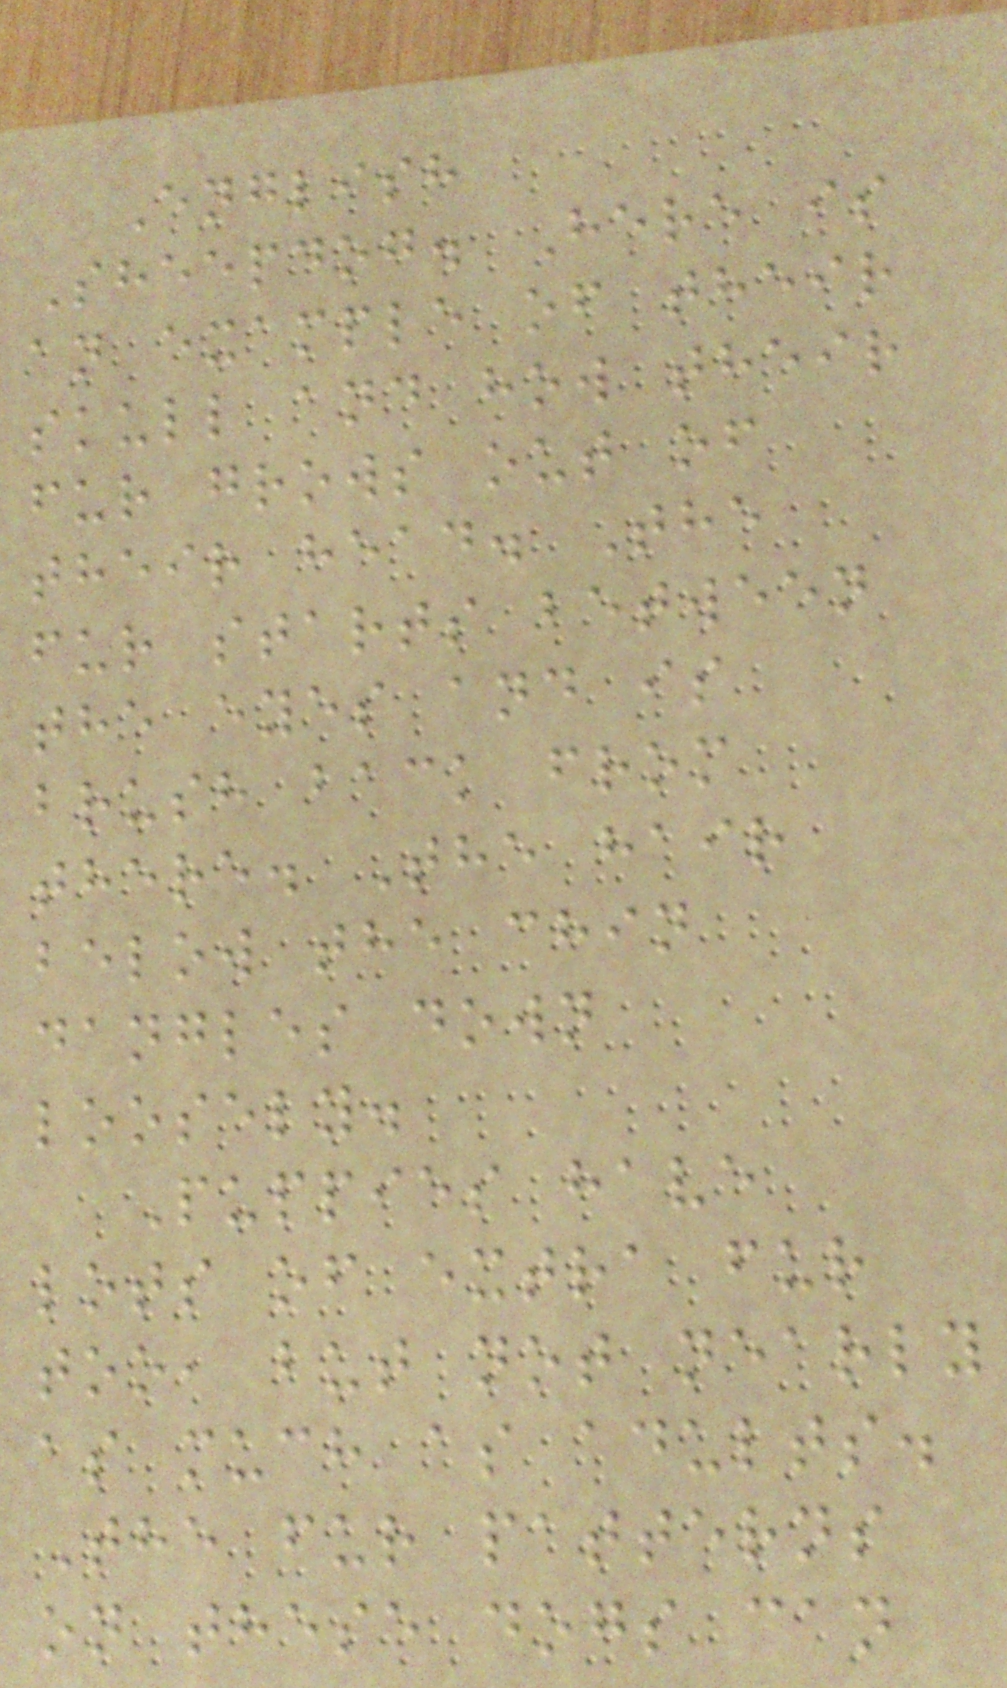English
Sheepdog. Here is
an example of their
skull and how their
fur grows out of
their head. The
fur starts between
the eyes and is
brush back from
there. The hair
below the chin
dangles down
loosely.
Puppies have
lots of extra fur
too, but not nearly
as much as adults.
The fur patterns
on these dogs can
